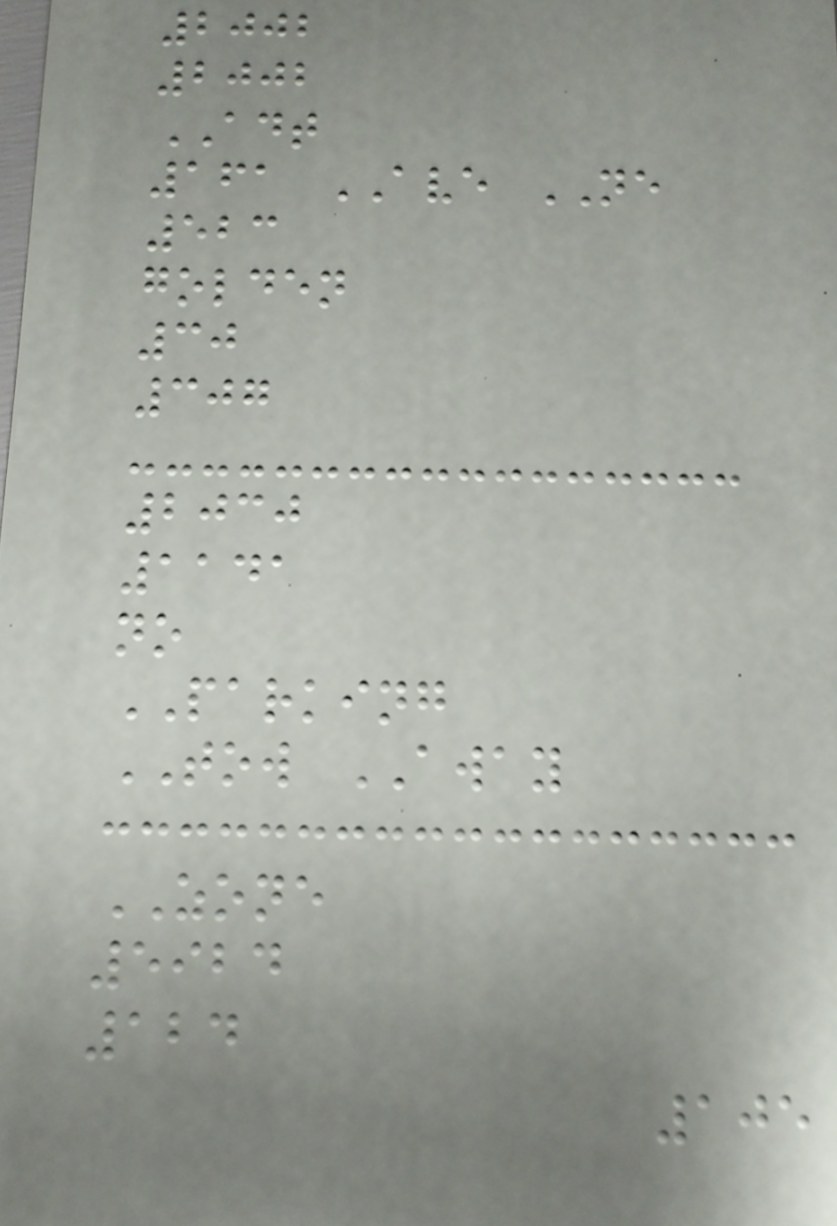2002
2002
ADT
161 AVE NE
523
golden
30
307
2030
1141
no
PARKING
TOW AWAY
ZONE
5924
124
105
